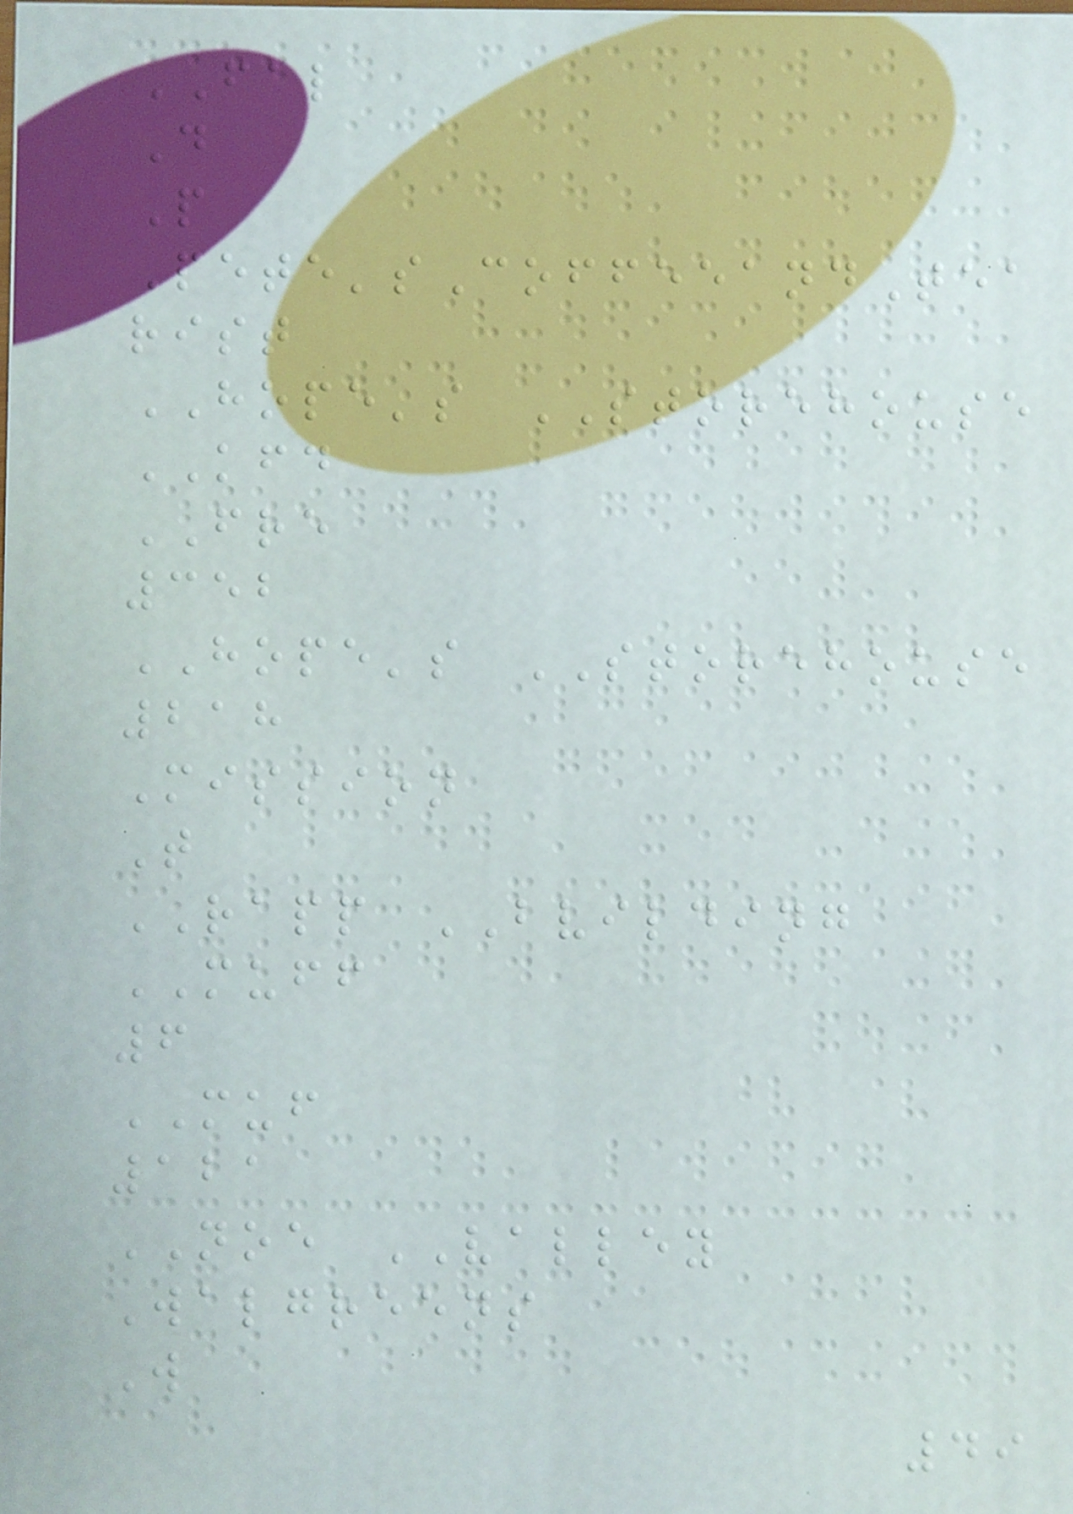FAL
D
P
Pete'sCoffeeandTea
rist
HOPE's STOREHOUSE
KFD
FRE
352
HOPE's STOREHOUSE
218
Mission
T
RAPP BVILDING
MUFF
6
MUF
121
NOE VALLEY
Walgreens
W
49
